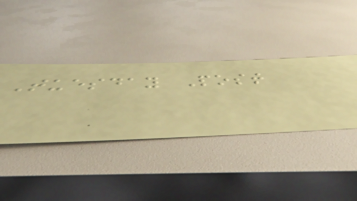Tuesday Post
